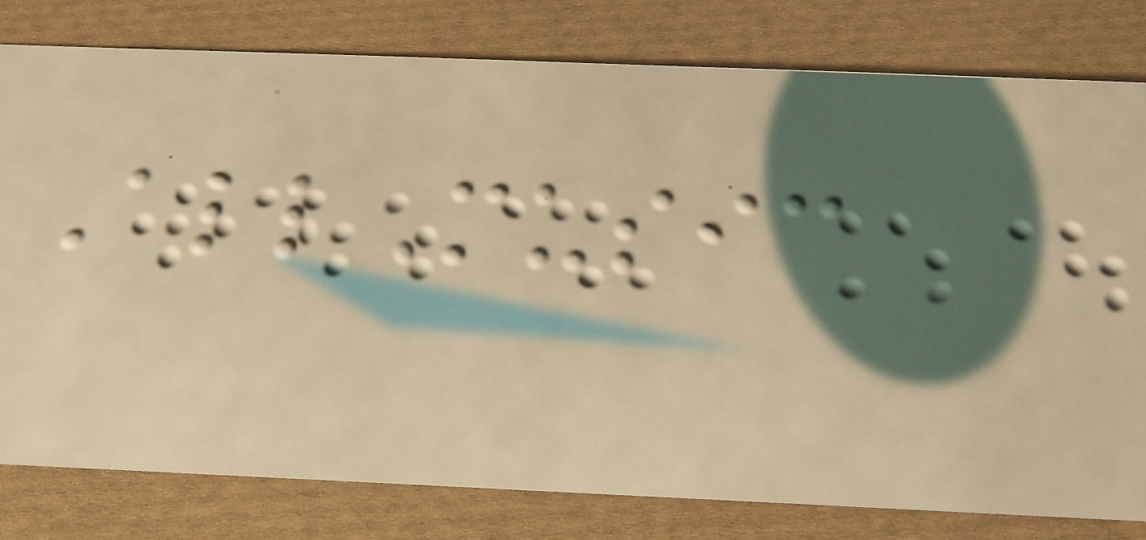AllMusic
